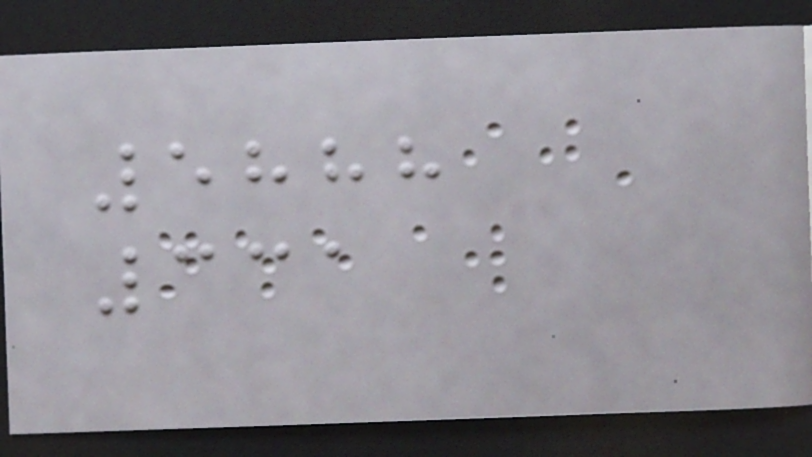5888
331
